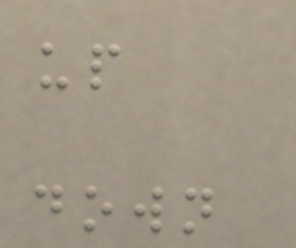up
down
